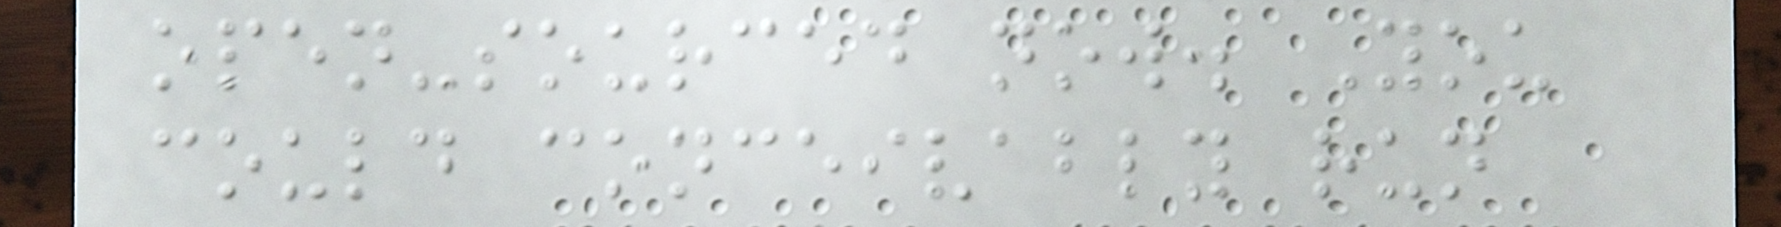open-sourced now. You
could conceivably run
